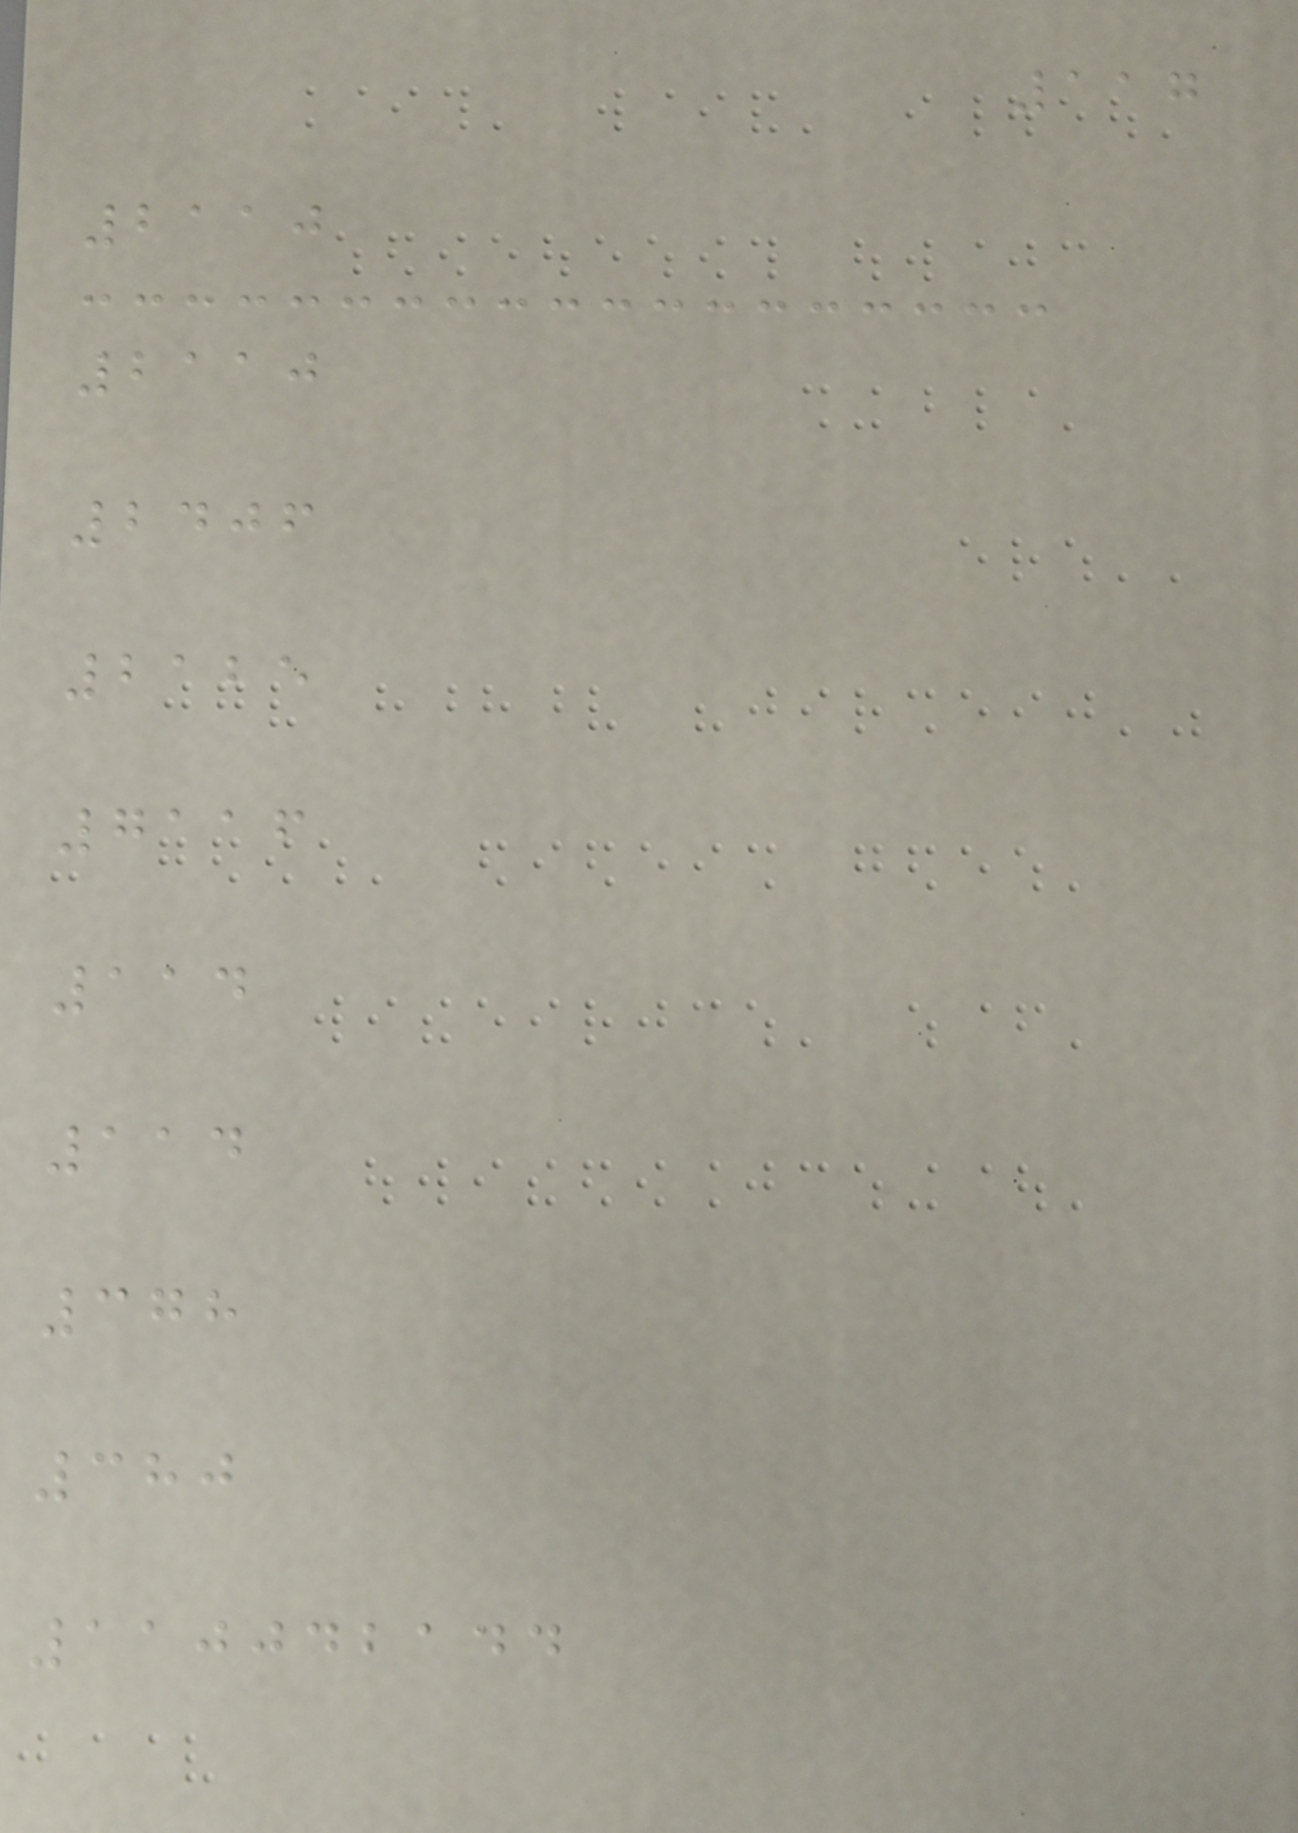117
2110
2110
2406
2125
7116
114
114
378
380
110042144
